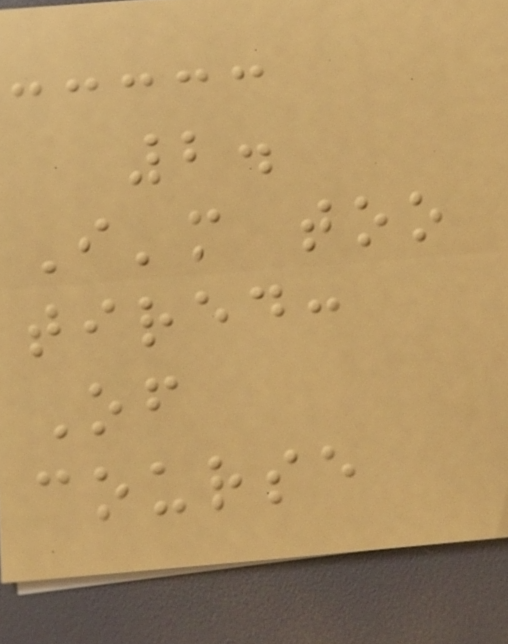2.
I'm too
tired:
Of
course
